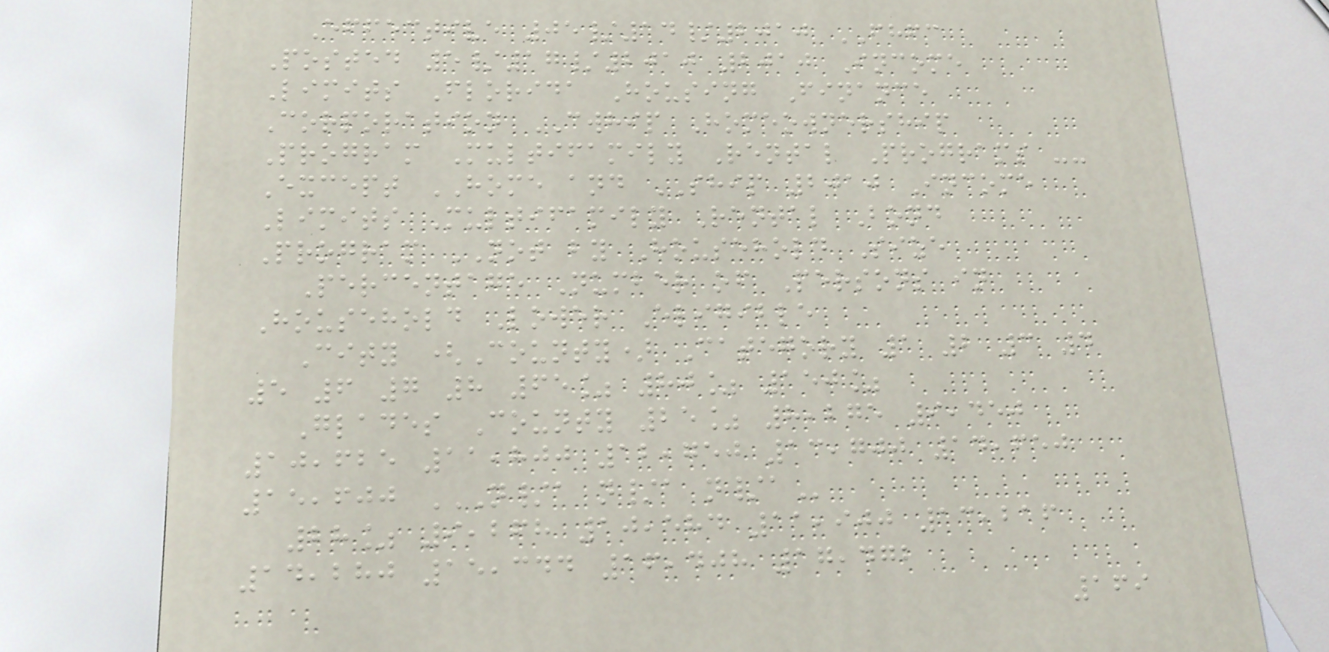Effective 05/14/2010 FHFC
Posted 5/17/2010 2010 Income
Limits Florida Housing Finance
Corporation CWHIP Homeownership
Program Multifamily Rental Programs --
Except HOME and SHIP 2010 Income
Limits Multifamily Rental Bond
Program NOT by Household Size
Percentage Number of Persons in
Household Lower Eligible
City (County) Category 1 2 3 4
5 6 7 8 65% 80% 150%
Glades County 25% 8,275 9,450
10,625 11,800 12,750 13,700 14,650
15,600 N/A N/A N/A
28% 9,268 10,584 11,900 13,216
14,280 15,344 16,408 17,472
169
